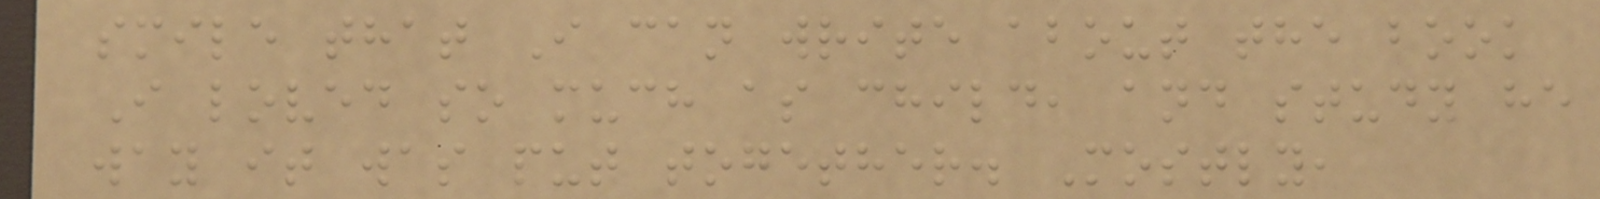smile that I can write about the book
I loved so much as child, and study he
way it was put together. Mostly,
